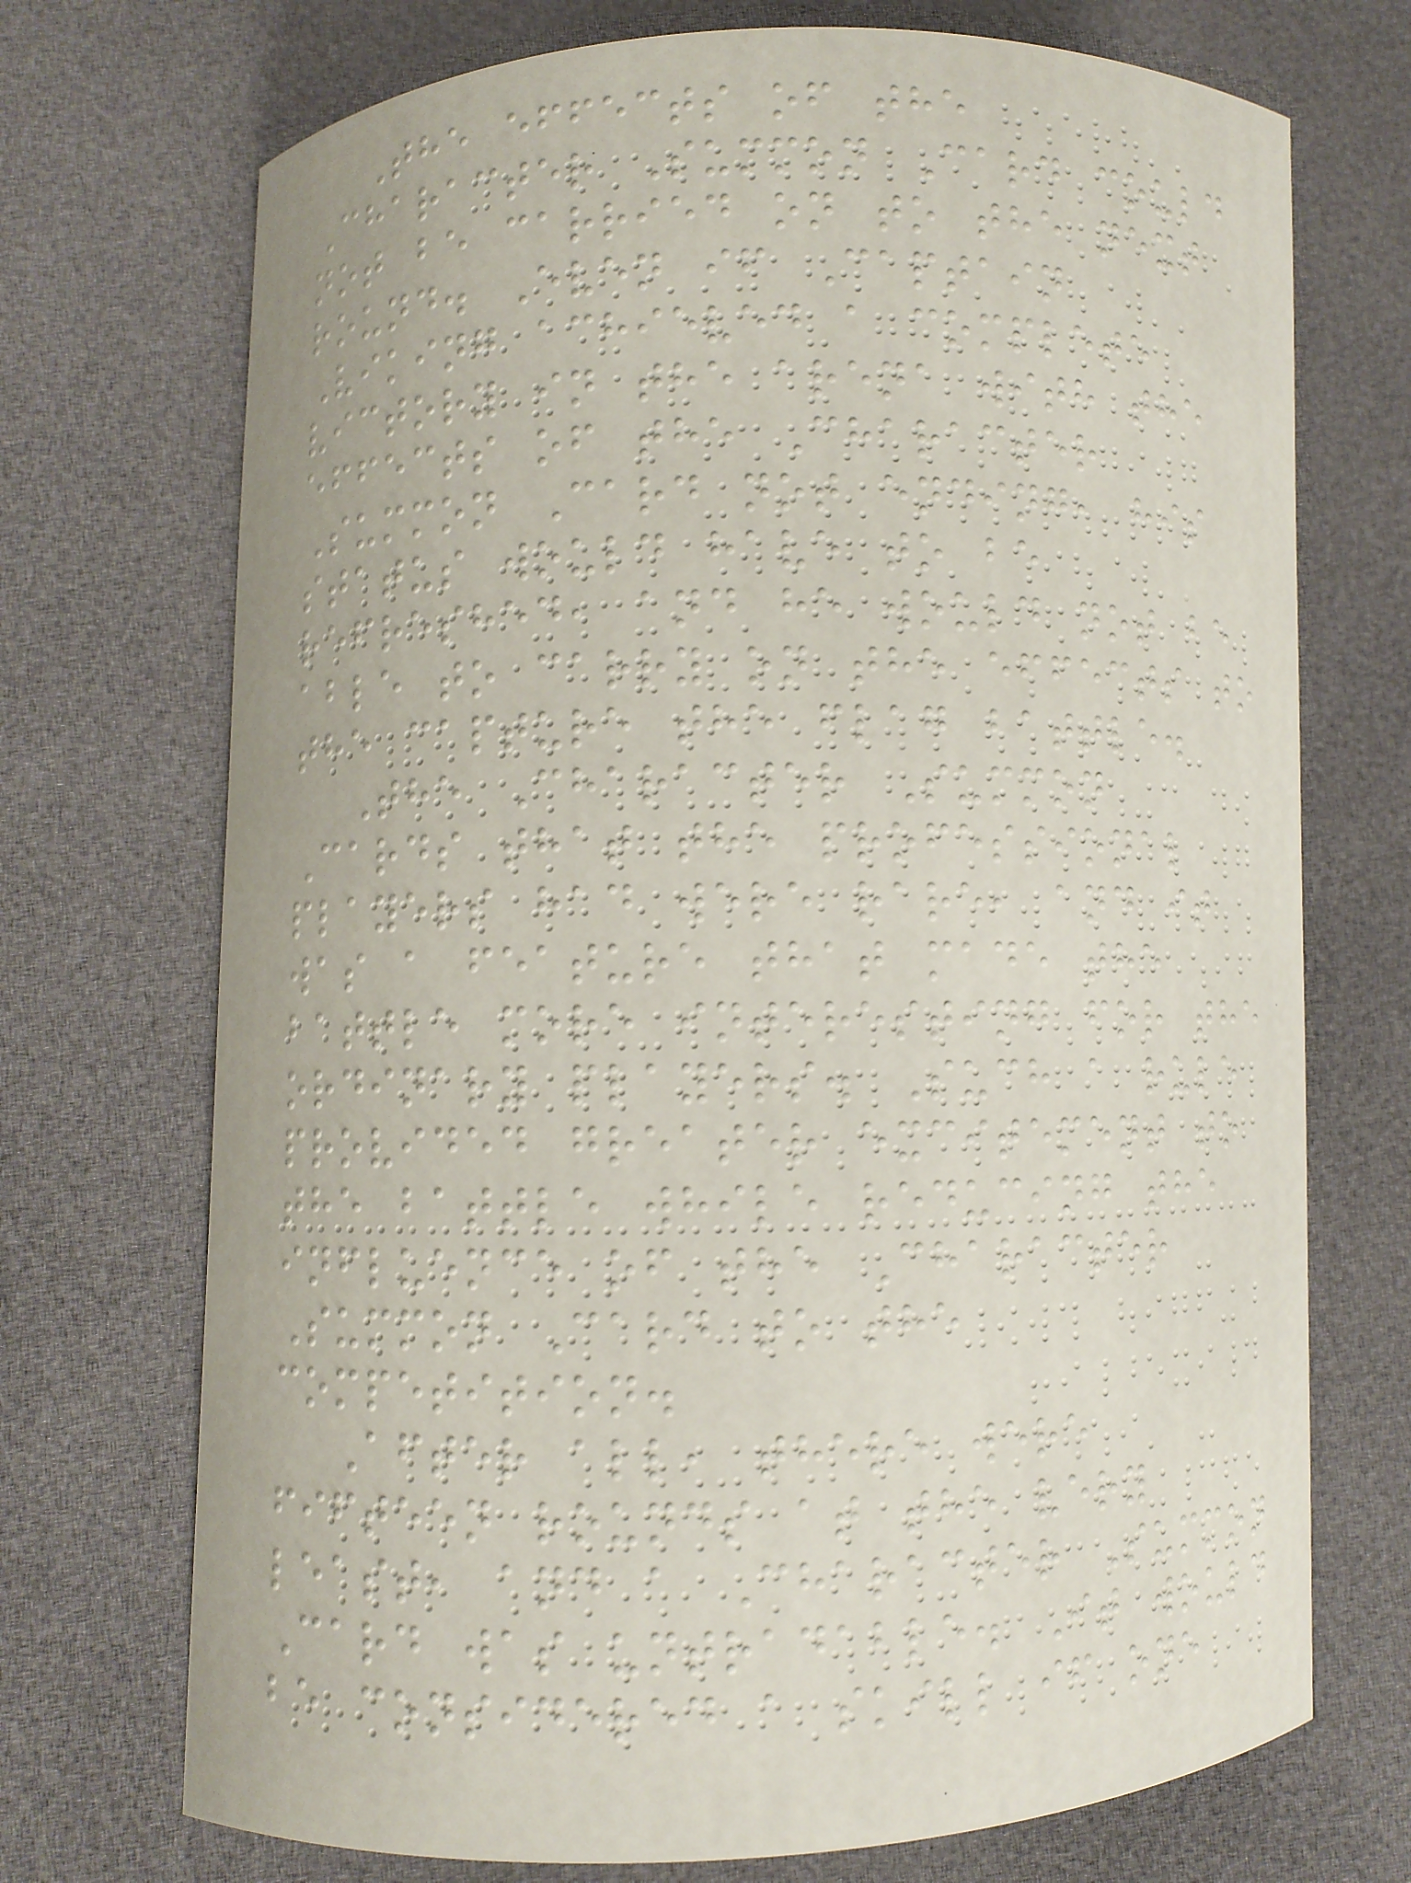The effects of the
Character Summon Card could
not be carried on to the next
round. Even if Captain
Viking achieved a complete
victory in the arena with the
effects of the Character
Summon Card not ending, his
status would have to be
refreshed, and he would not be
able to carry on the effects to
the capture the flag battle.
The Character Summon
Cards that the professional
players had were rare, and it
was a feature that made the
battle more interesting for the
ordinary players. Such a rule
provided greater excitement to
the battle while reducing the
influence of the Character
Summon Card to the
competition.
After all, there were
fifteen rounds at the very
least, and a Character Summon
Card was untradable. It would
be considered a skill if one
